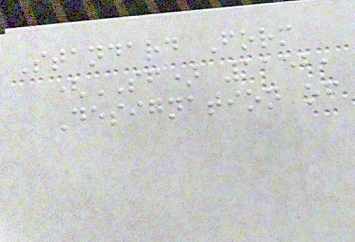Standard Form
(SF) 1152,
Designation of
